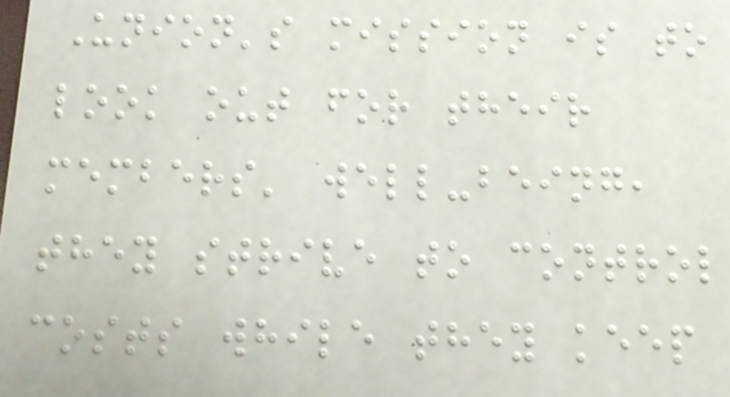Union's mission is to
look out for their
members' well-being,
they strive to control
costs while they keep
